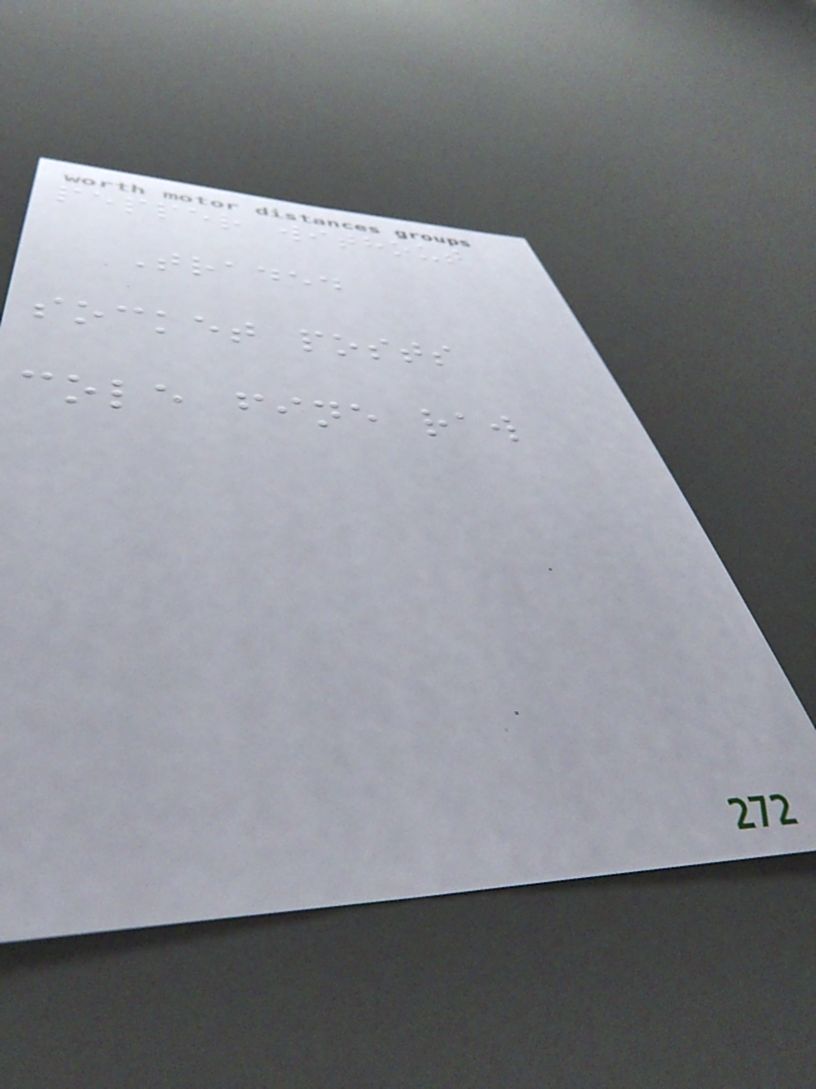pepper without
Traded
socket posts
cole fine raw
